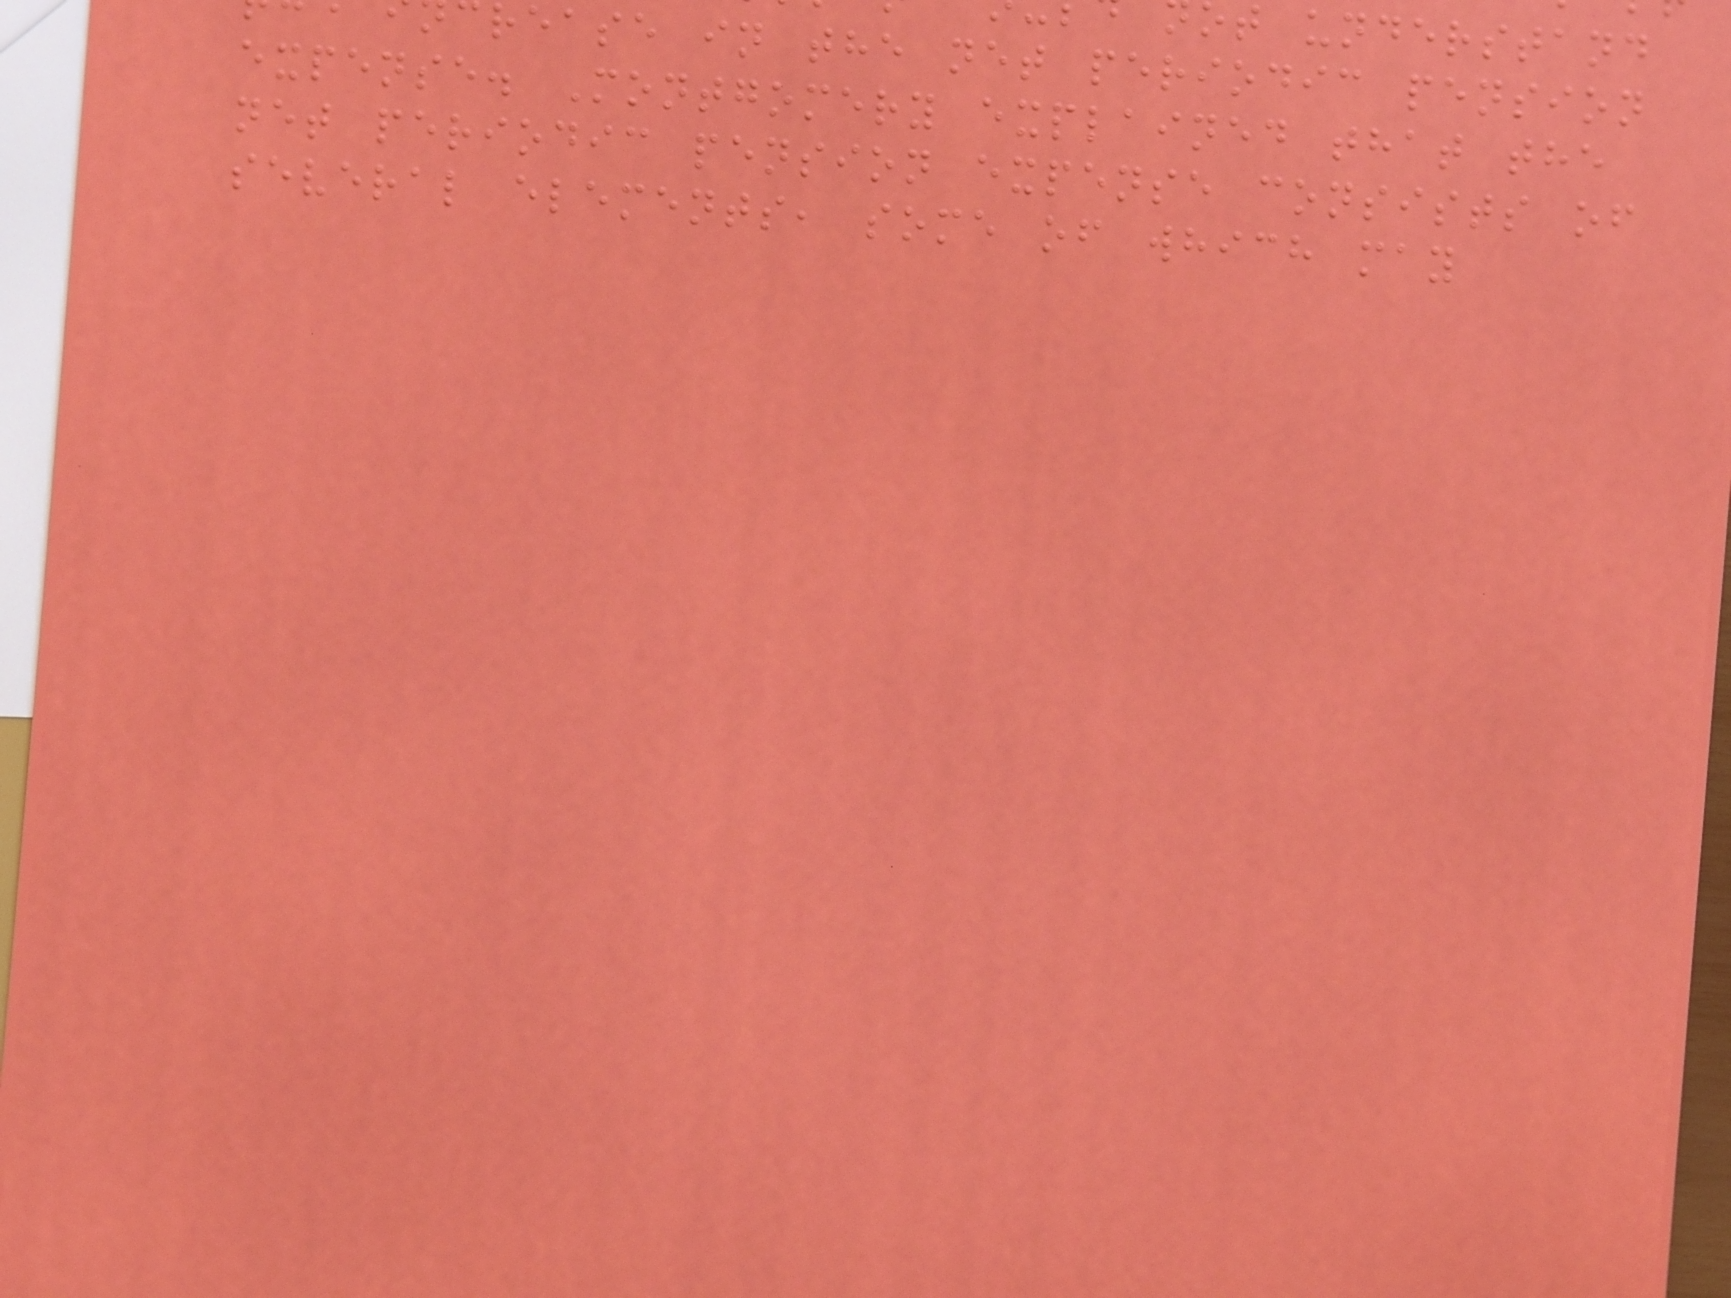t understand
rease in the net periodic pension
expense. Montgomery explained that the
net periodic pension expense consists of
several elements, some of which may
